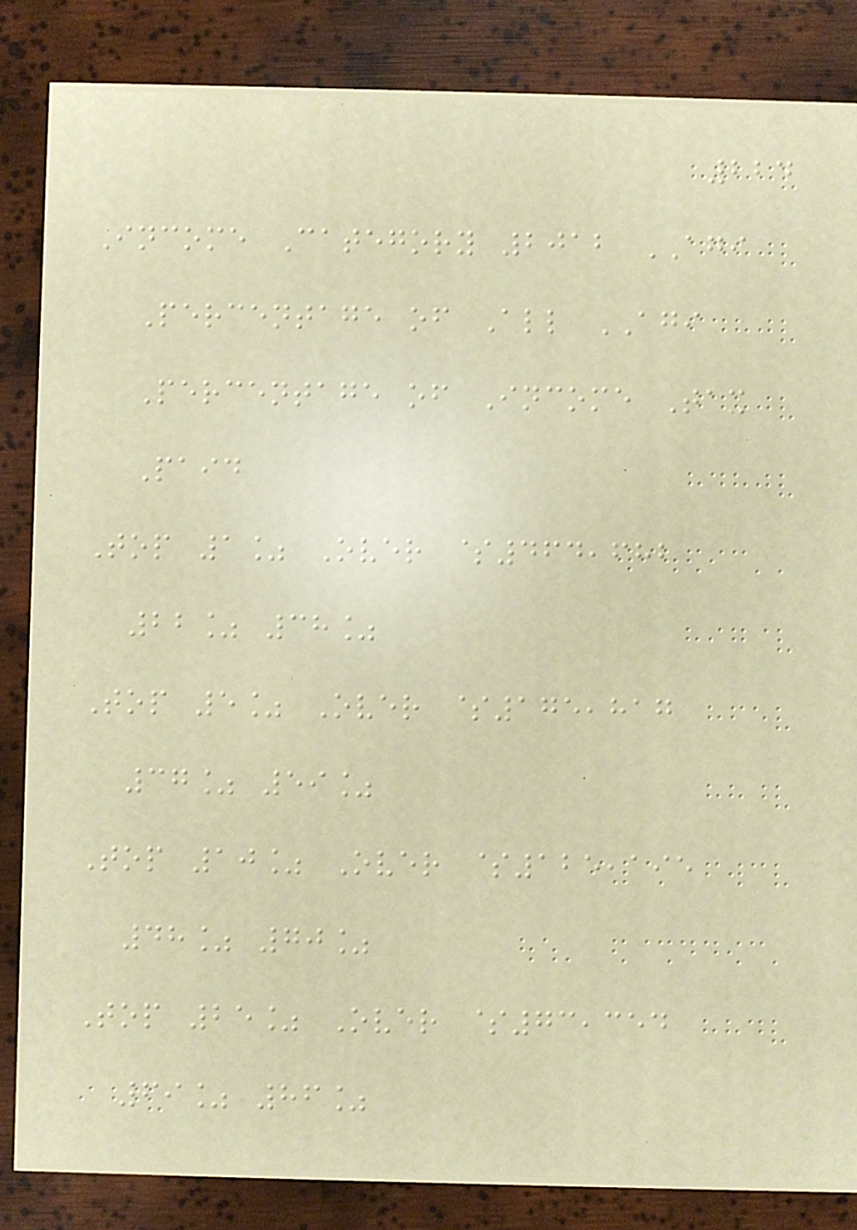224
Income Category 2012 AGI
Percentage of All AGI
Percentage of Income Tax
Paid
Top 1% Over $464,682
22% 38%
Top 5% Over $175,817
37% 59%
Top 10% Over $125,195
48% 70%
Top 25% Over $73,354
69% 86%
